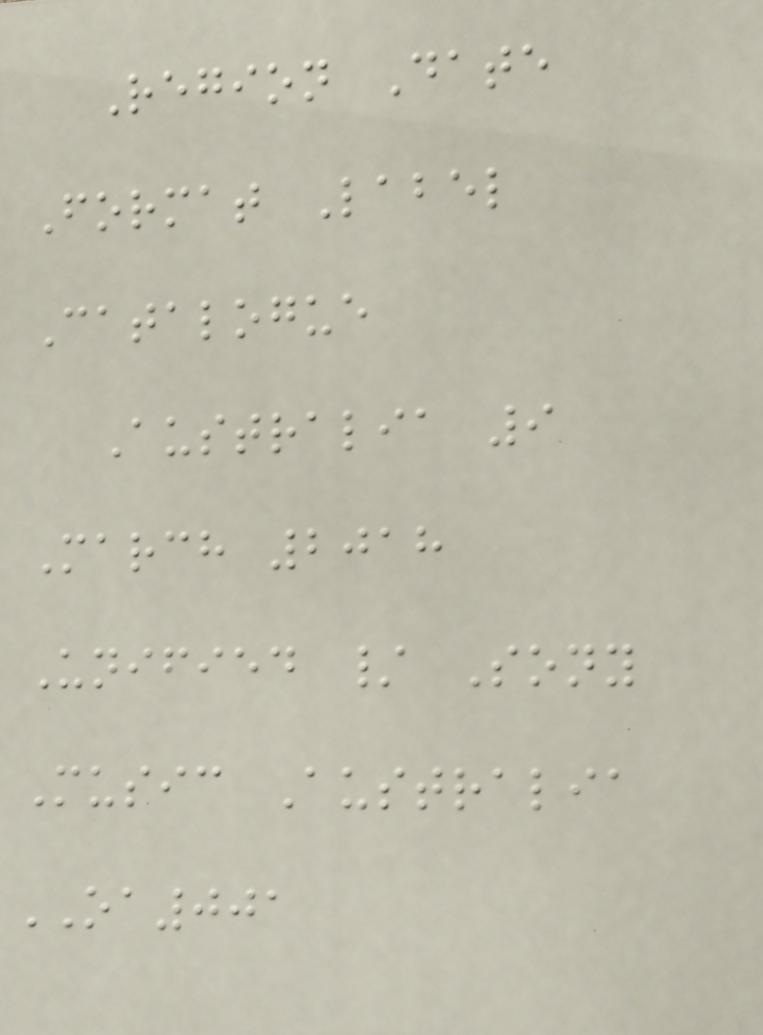Region Date
Format Label
Catalogue
Australia 9
March 2018
Unified / Sony
Music Australia
OA001
